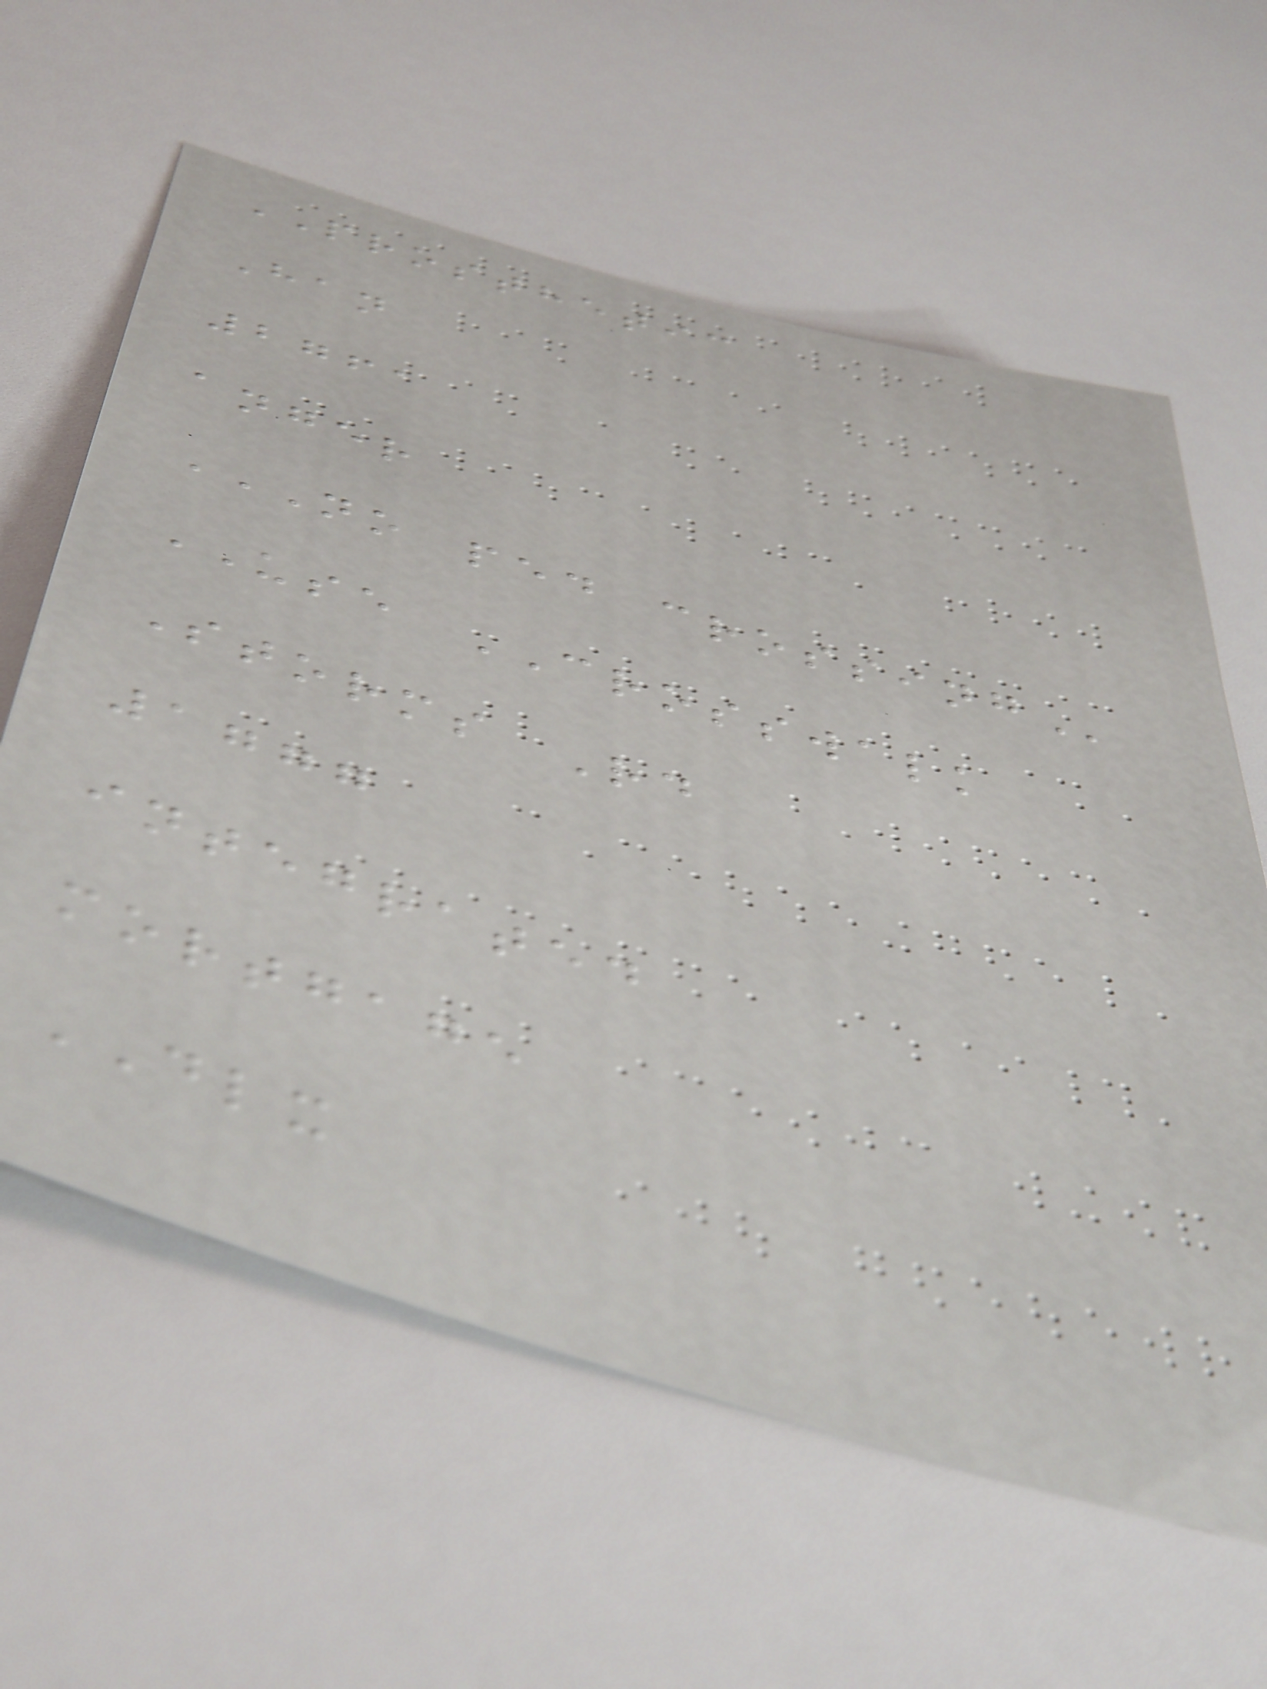PROSTHETIC
Han
2761
anger
NO PED CROSSING
USE CROSSWALK
Storms Rd
1777
integrated
mortgage
DLX
